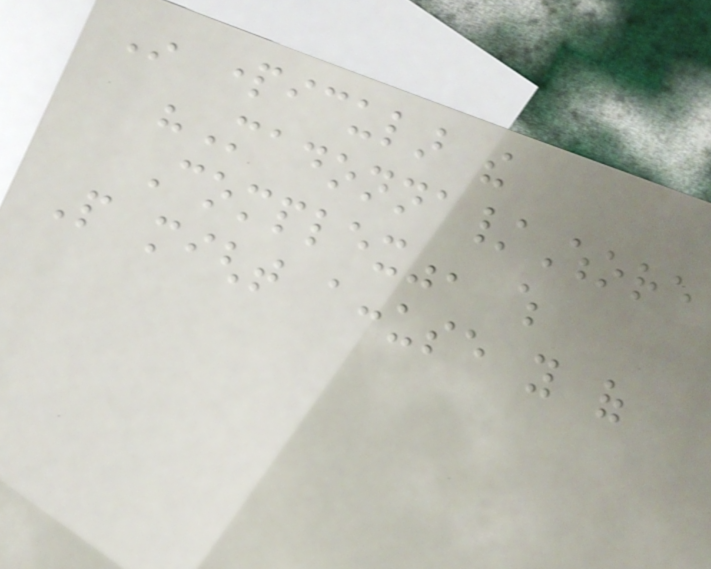In particular the
"Madonna/Whore
Complex", which
People might accuse you of
